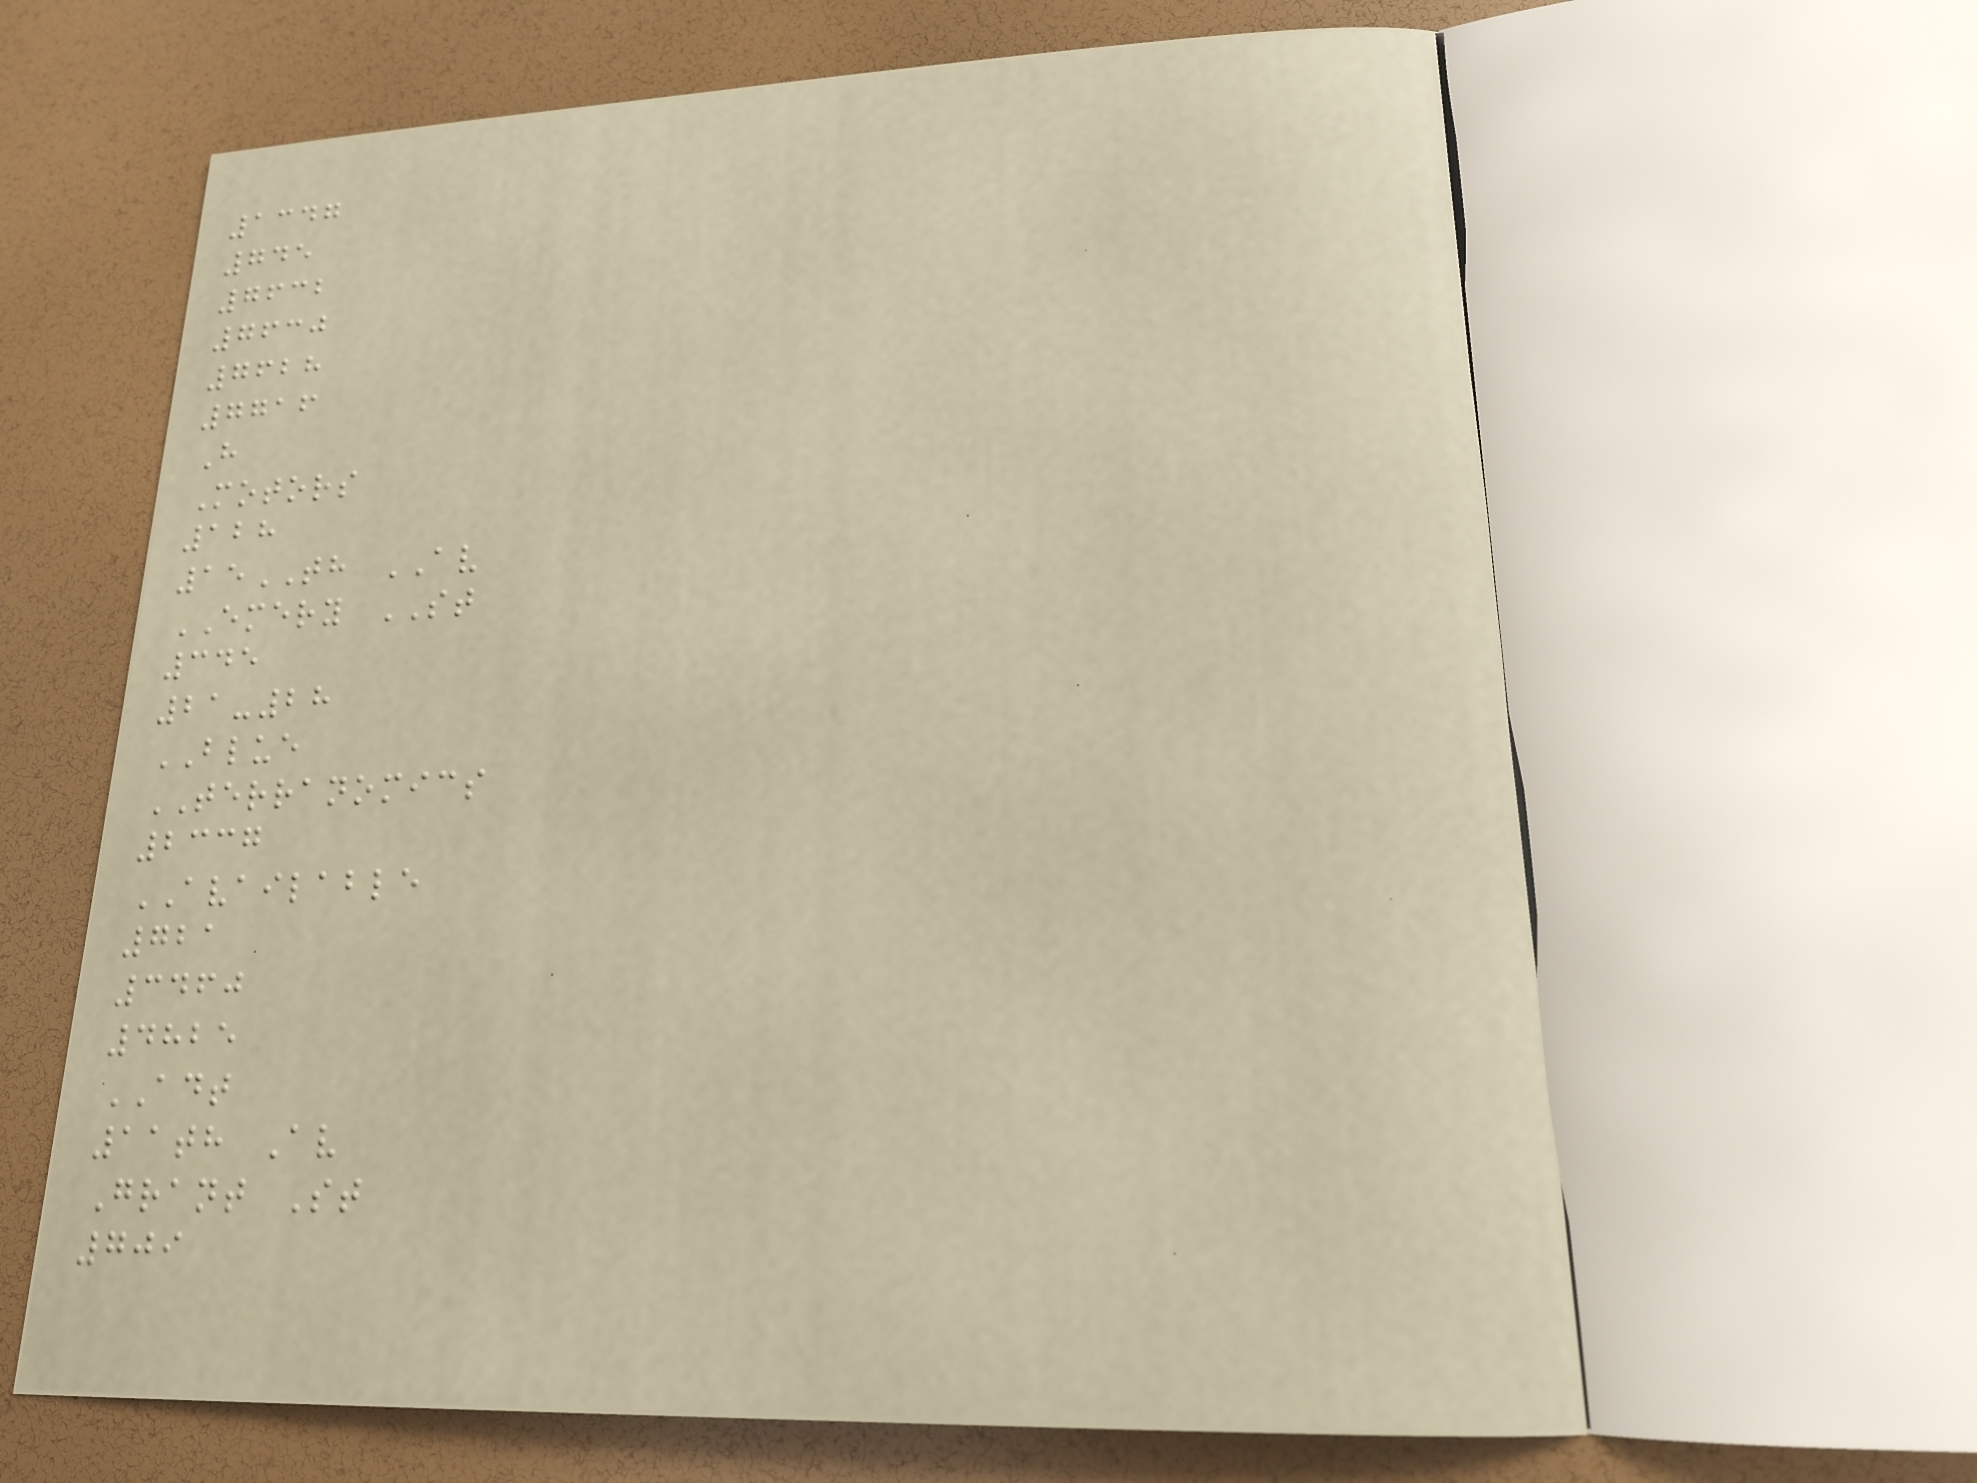1347
745
7632
7630
7628
7716
H
Motors
128
15TH AV
EMERY ST
345
21-28
BLUE
TERRANOMICS
2337
AVAILABLE
721
3460
4825
ADT
11th Av
Grant St
709
